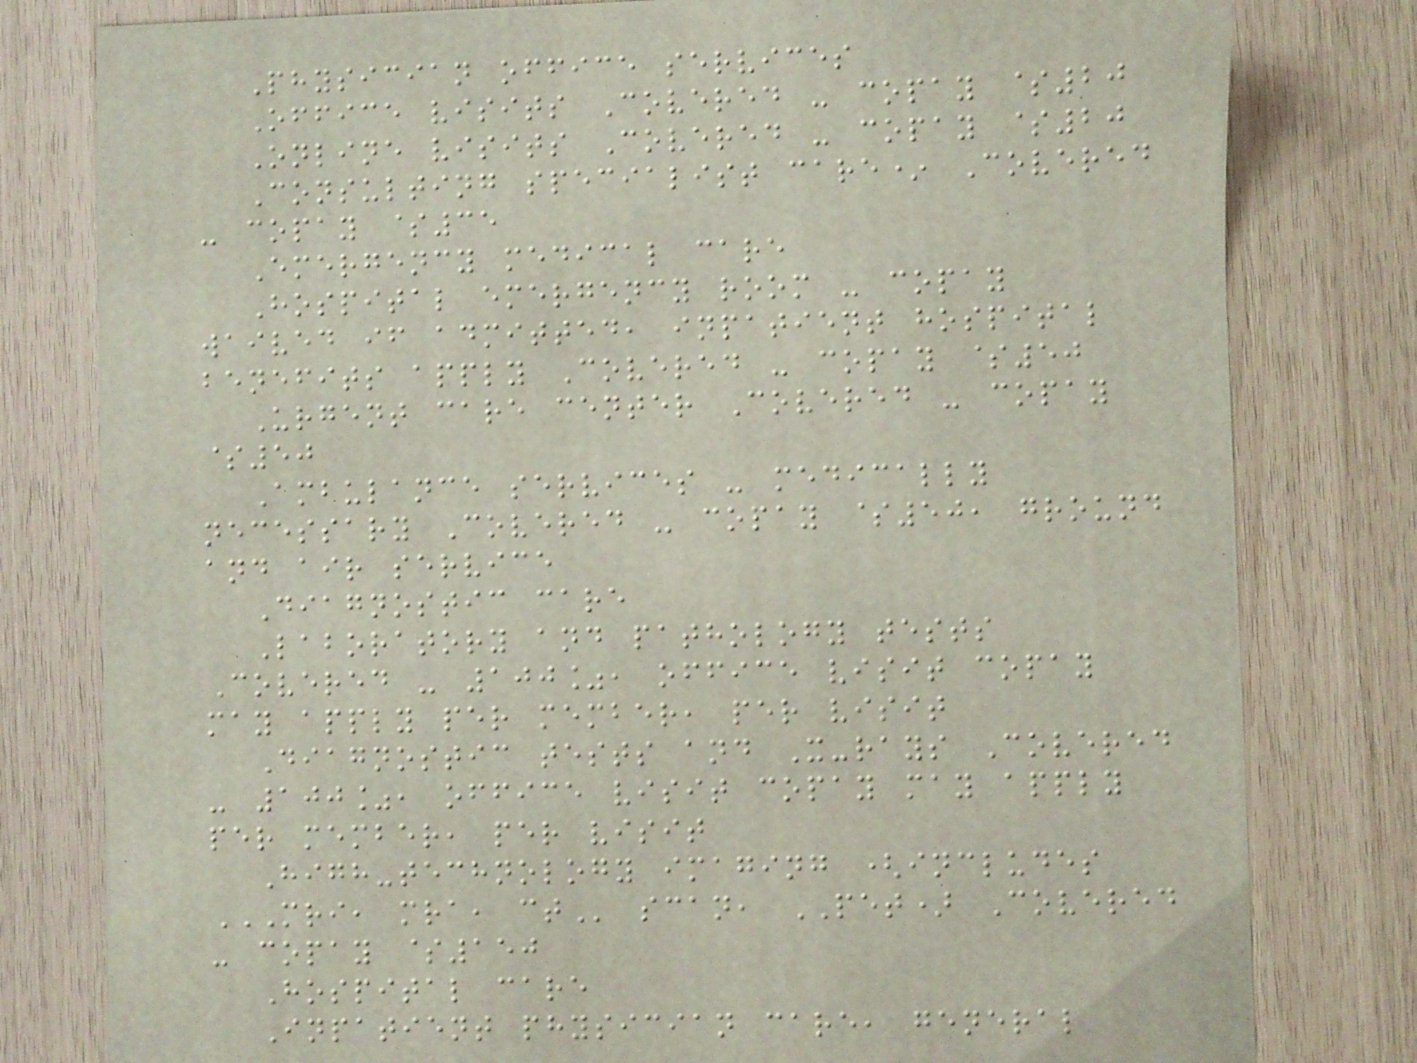Physician office services
Office visits Covered - copay $20
Online visits Covered - copay $20
Consulting specialist care* Covered
- copay $35
Emergency medical care
Hospital emergency room - copay
waived if admitted, inpatient hospital
benefits apply Covered - copay $50
Urgent care center Covered - copay
$50
Ambulance services - medically
necessary Covered - copay $50, ground
and air service
Diagnostic care
Laboratory and pathology tests
Covered - 100%, office visit copay
may apply per member, per visit
Diagnostic tests and X-rays Covered
- 100%, office visit copay may apply
per member, per visit
High-technology imaging (includes
MRI, MRA, CT scan, PET) Covered
- copay $150
Hospital care
Inpatient physician care, general
